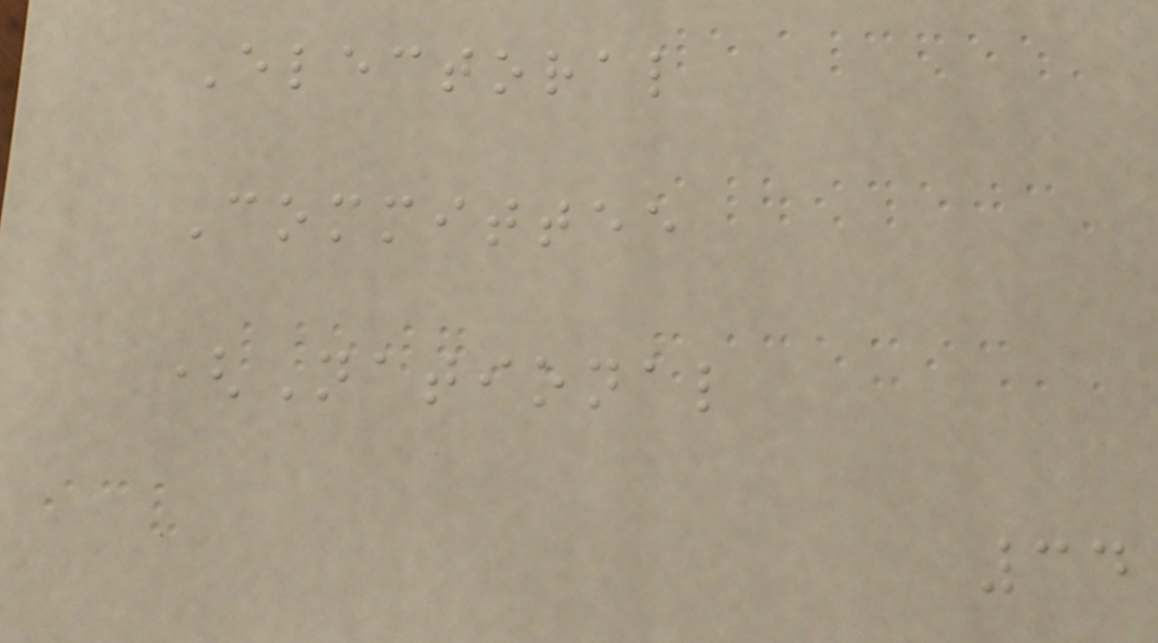Electoral
Committee
(National
34
